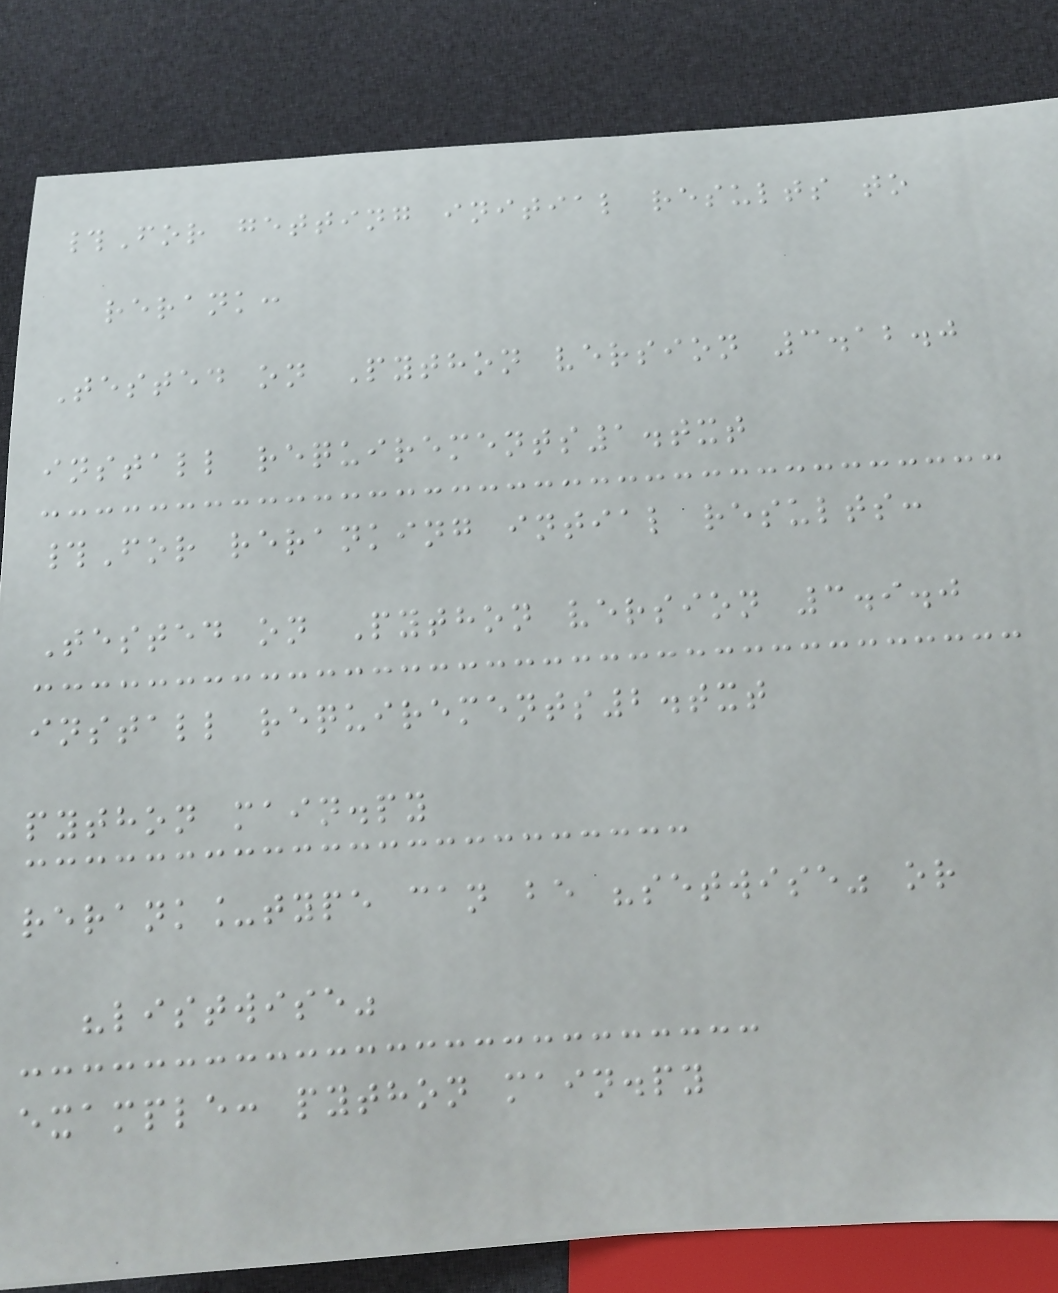#For getting initial results to
rerank:
Tested on Python version 3.12.0
install requirements1.txt
#For reranking intial results:
Tested on Python version 3.9.0
install requirements2.txt
python main.py
rerank_type can be "setwise" or
"listwise"
example: python main.py
